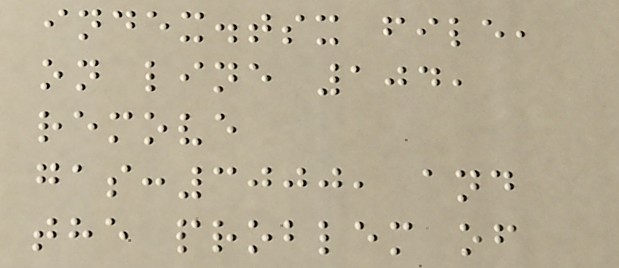index.tsx file,
on line 104,
remove
gas:3000, and
the problem of
